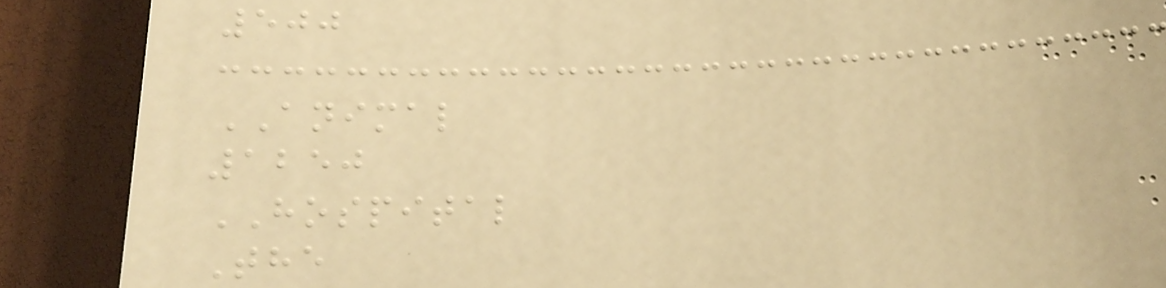500
ANIMAL
1250
HOSPITAL
The
